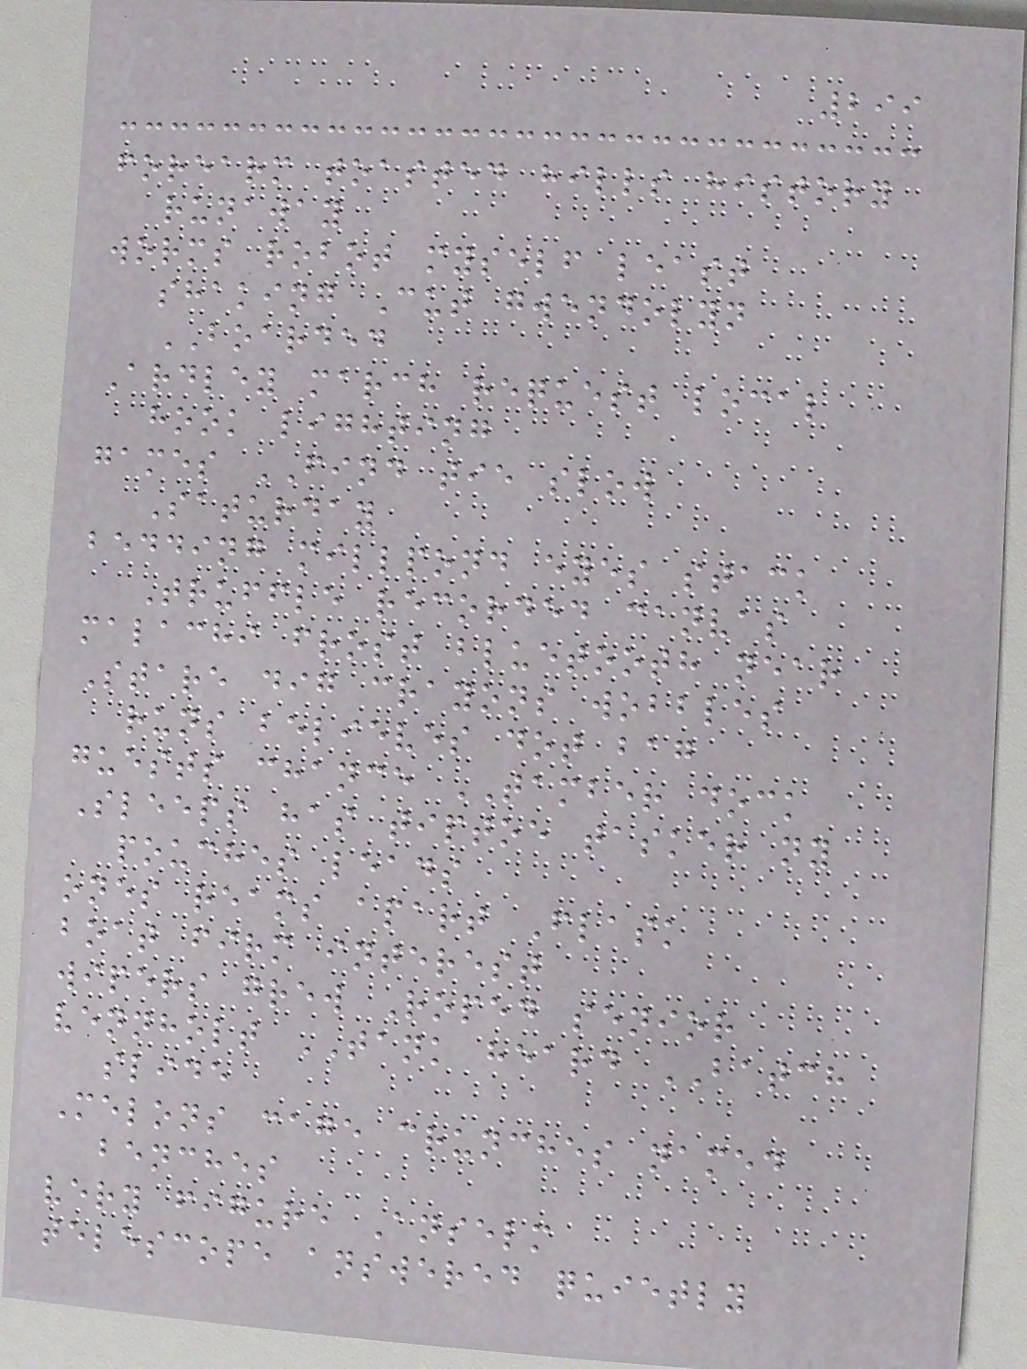299
forearm toasted hills history
runaway
worms robot myself least
shaking Cut gwendolyn
BOARDED
Ardley march request local
hook lighting
games FIND tie slow
Saturday
bedding millpond eyes stack
Truffle recorded canvas
malachi frost bluetooth near
Stare dig crayons wobbles
runs believes dot bag
guests chance TAMBER dock
Sleeps has tiptoe tasker ny
pouches leads
ones reams apart Flask
boat firm interest
wipers grew Roped senior
vennholt TANK heard BATCH
slide
Melons cage crunches named
benches
very figure Anselm
telescope answered quietly
